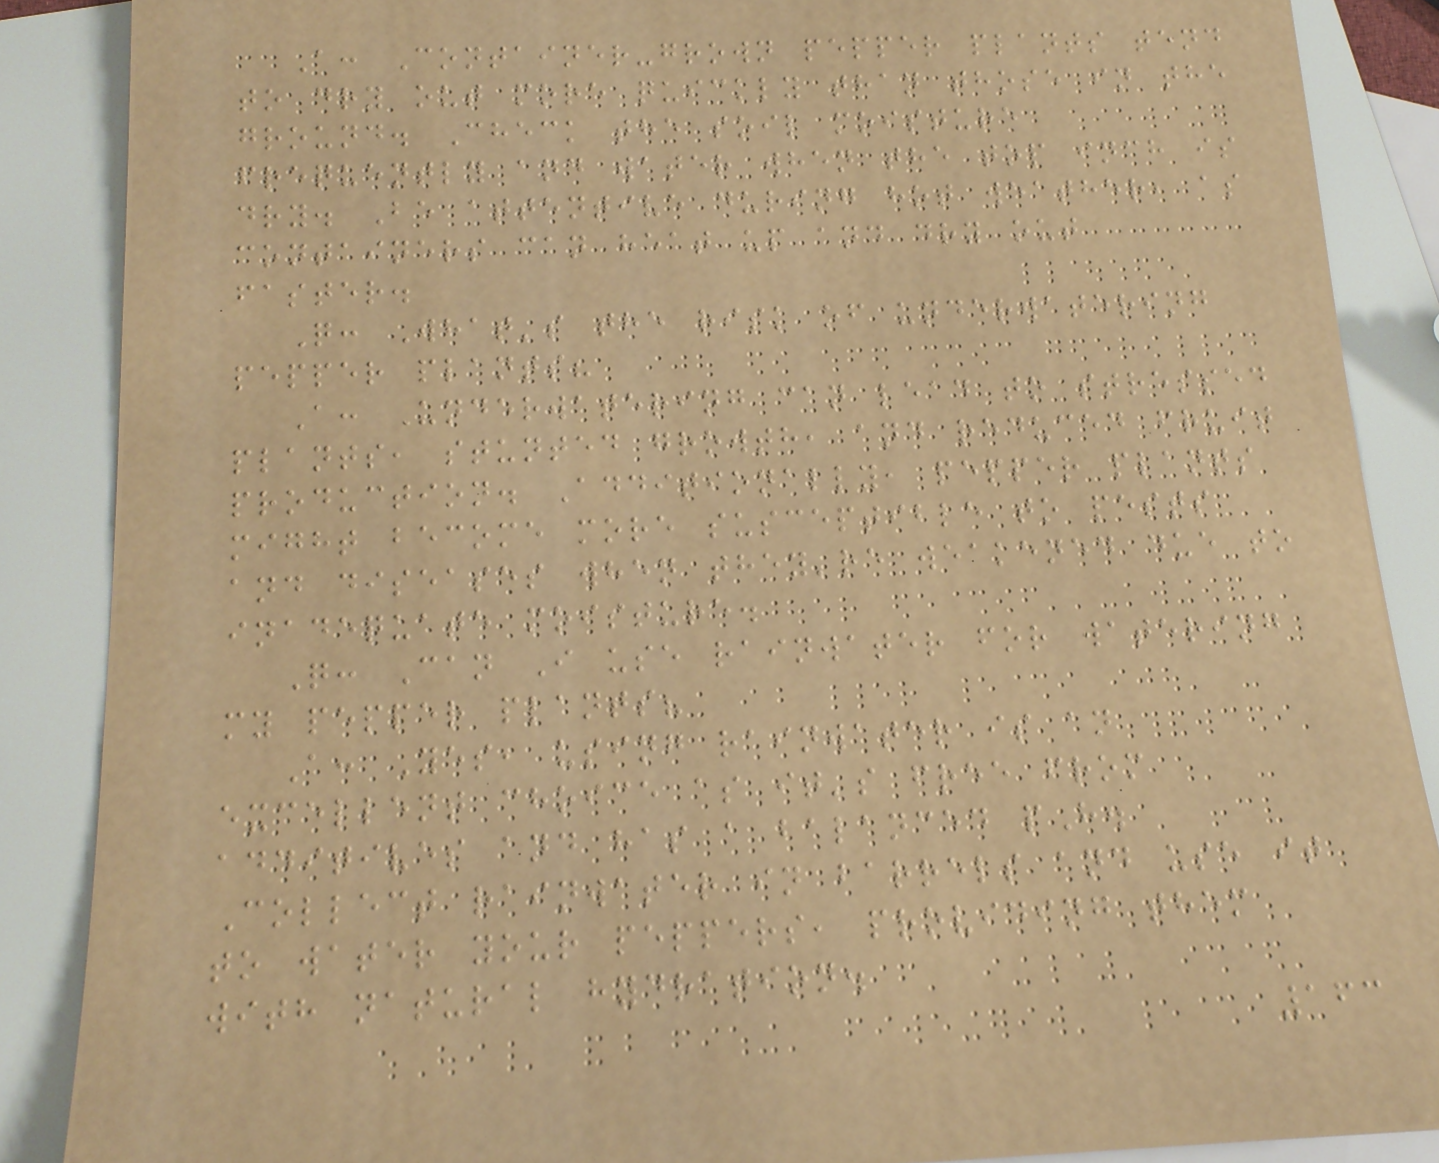A: Container-grown pepper plants tend
to dry out more quickly than those in the
ground. Check the soil moisture
frequently and water when the top inch is
dry. Be attentive during hot weather, as
containers can heat up and dry out
faster.
Q: What's the risk of underwatering
pepper plants?
A: Underwatering can lead to stressed
plants, stunted growth, and reduced fruit
production. Additionally, pepper plants
might become more susceptible to pests
and diseases when they're weakened due to
inadequate moisture.
Q: Can I use rainwater for watering
my pepper plants?
A: Yes, using rainwater is an
excellent choice as it's free from
additives and has a balanced pH.
Collect rainwater in barrels and use it
to water your peppers, providing them
with natural hydration.
163
